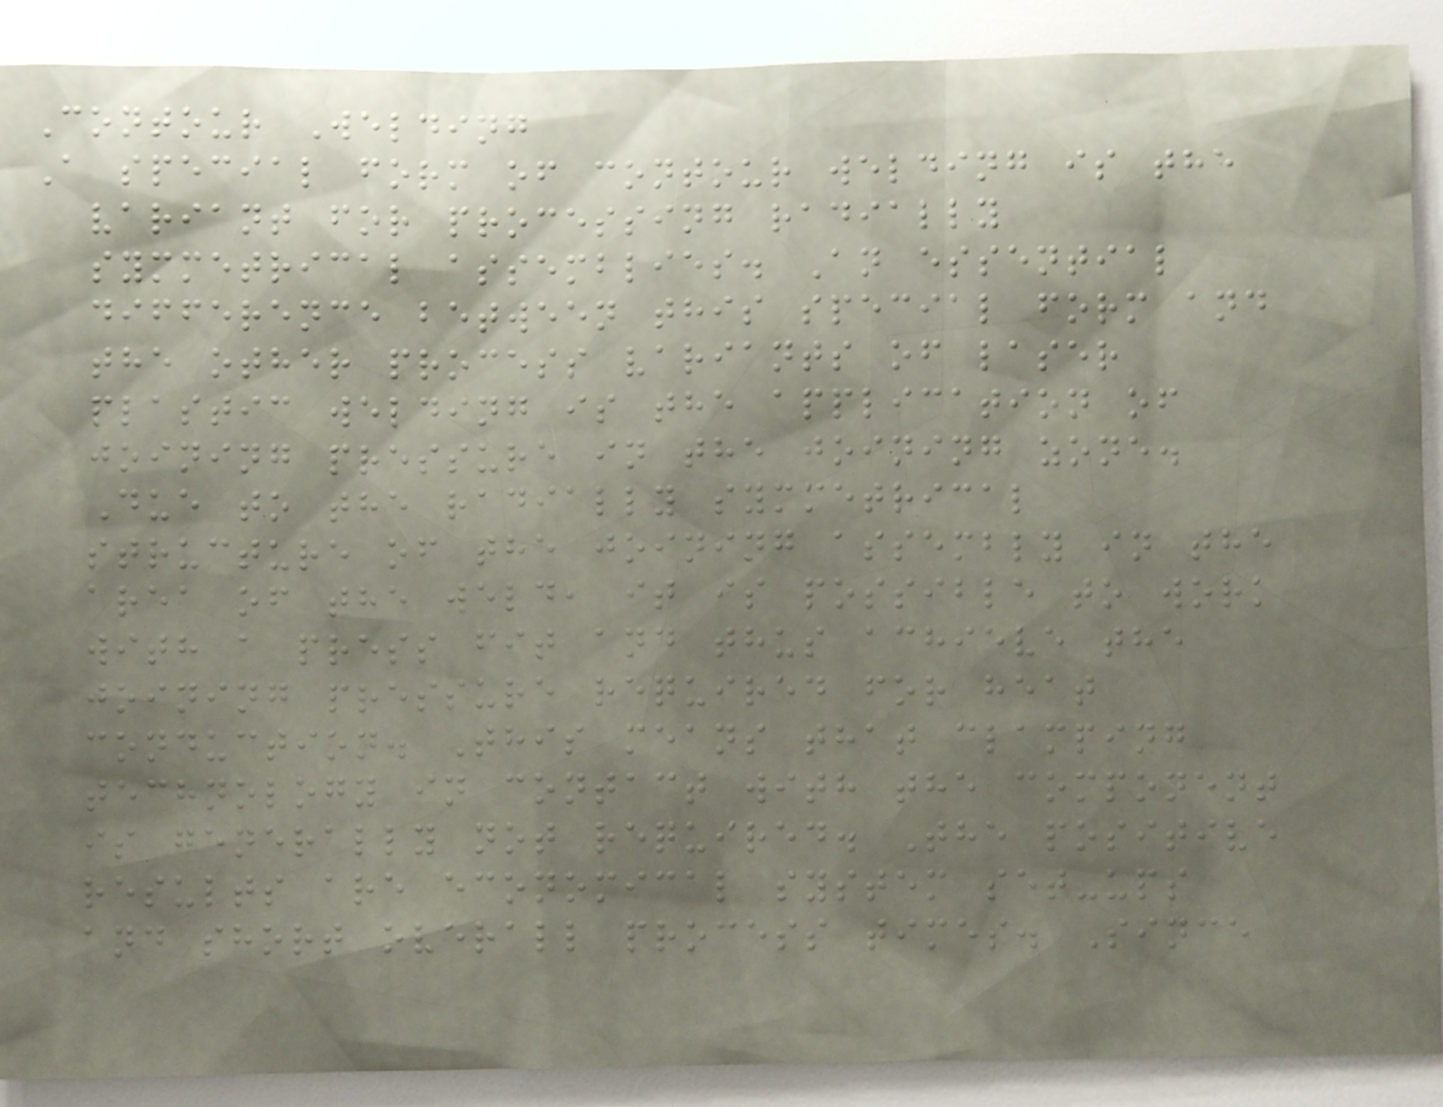Contour Welding
A special form of contour welding is the
variant for processing radially
symmetrical assemblies. An essential
difference between this special form and
the other process variants of laser
plastic welding is the application of
joining pressure in the joining zone.
Due to the radially symmetrical
structure of the joining assembly in the
area of the weld, it is possible to work
with a press fit and thus achieve the
joining pressure required for heat
conduction. This means that clamping
technology in contact with the component
is generally not required. The positive
results are economical system set-ups
and short overall process times. Since
